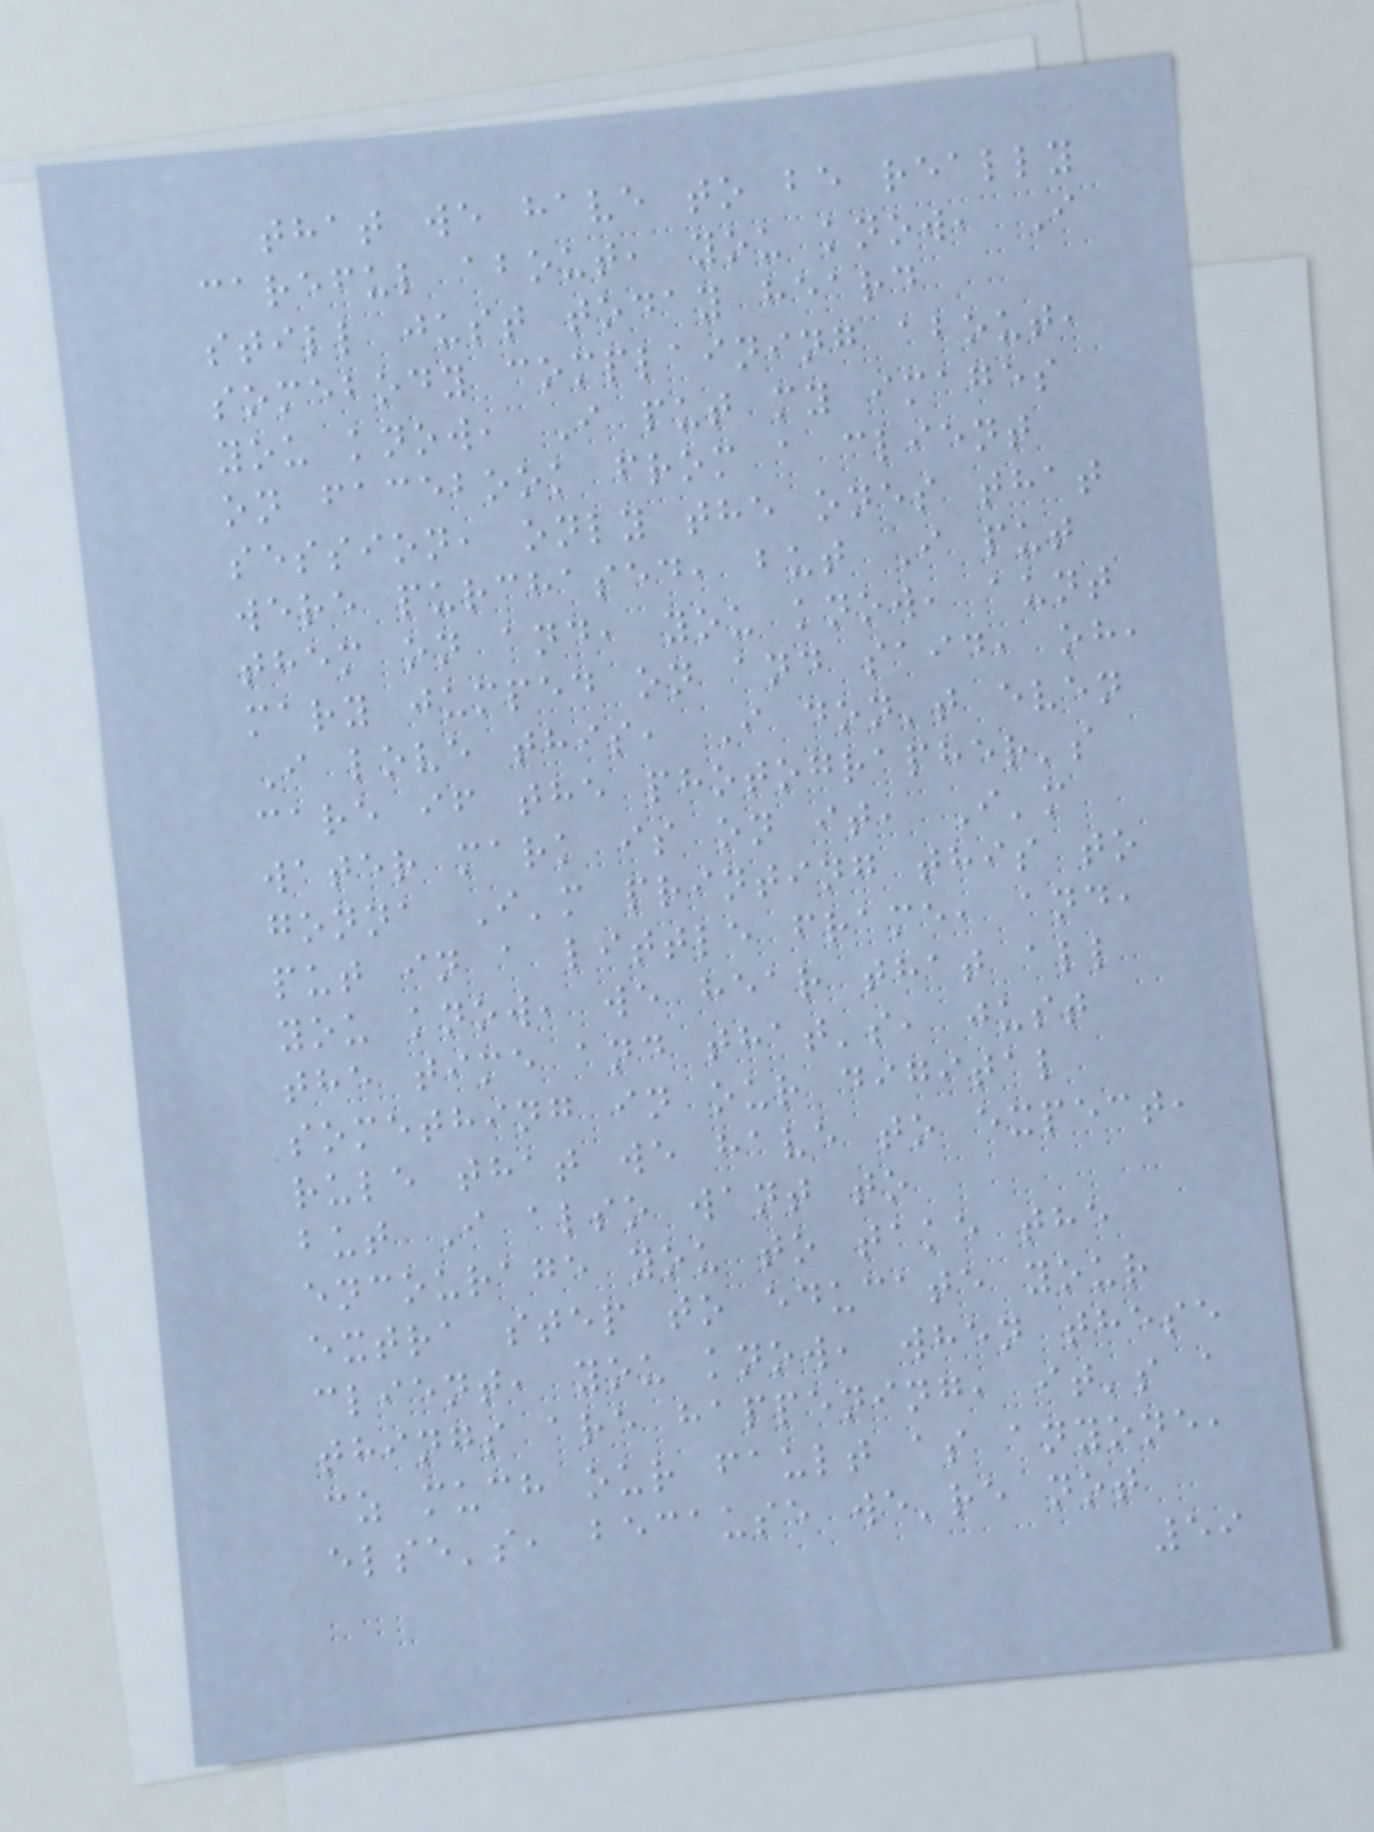that we have to be really
careful about, you know, I
still just today heard
somebody complaining about,
you know, I put my images
on facebook from a client
session, only the ones that
were purchased, but I put
them on and, you know, aunt
mary jumped on and said, oh,
I love this, I don't even
care if the photographer's
water mark is on it, I'm
gonna I'm printing this to
put in a little frame, and,
you know, we hear that all
the time and that's, just
something in our digital
rule that we have to expect,
but I also want to
encourage you to take the
extra step to educate your
client, you know, when these
things are happening, it's a
cz much our fault as anyone,
else's, because we're not
59
